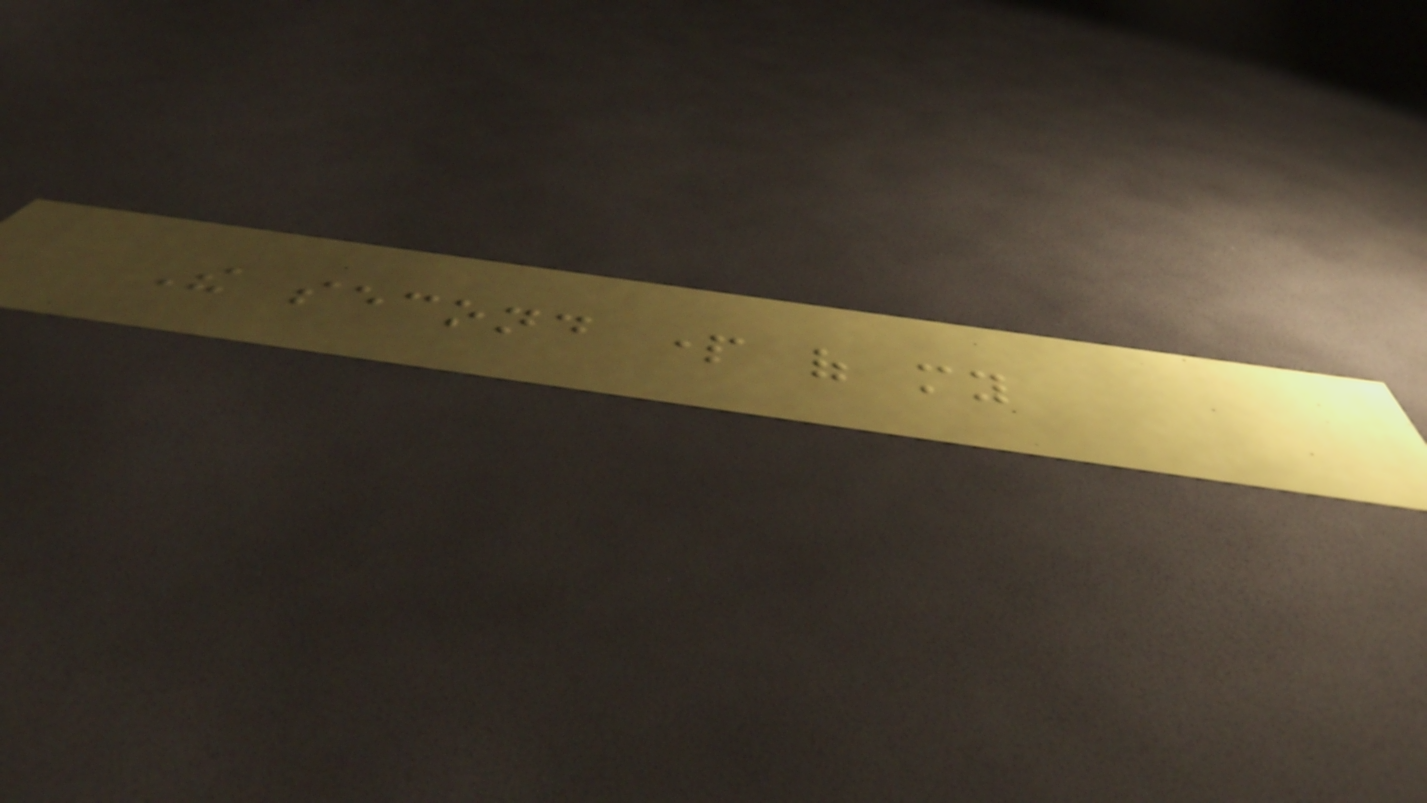The second part of my
